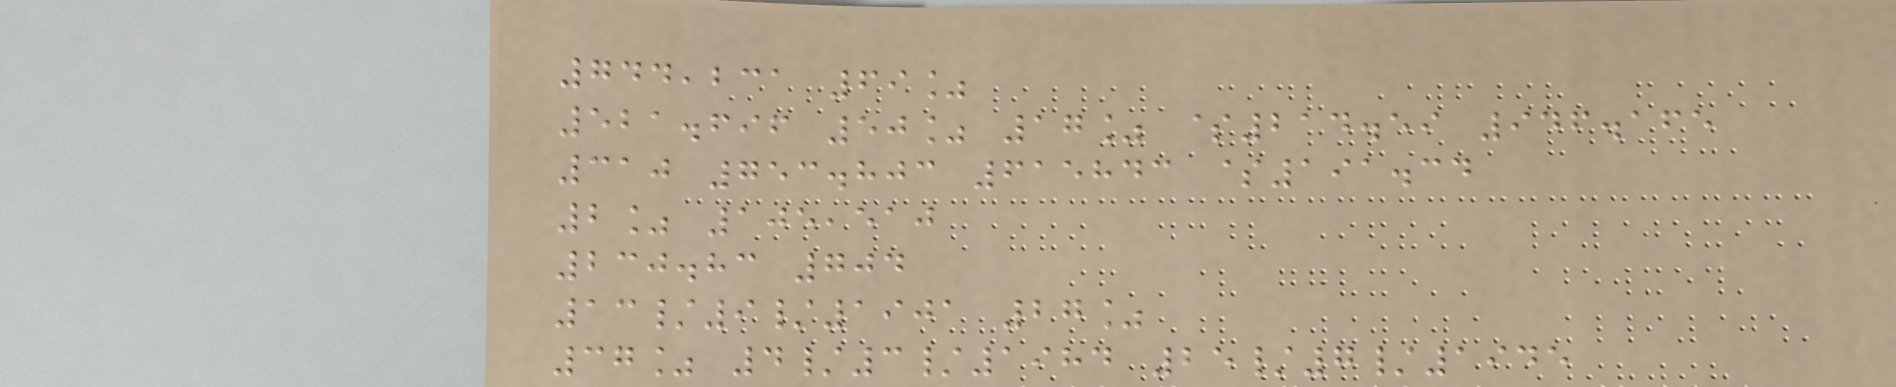744,231 69%
521.696 50% 17% $214.59 946.165
310 753.803 615843 $191.34
2% 105,510
230.83 704
13/9/1901 27%
37% 4/3/1984 25/7/1945
